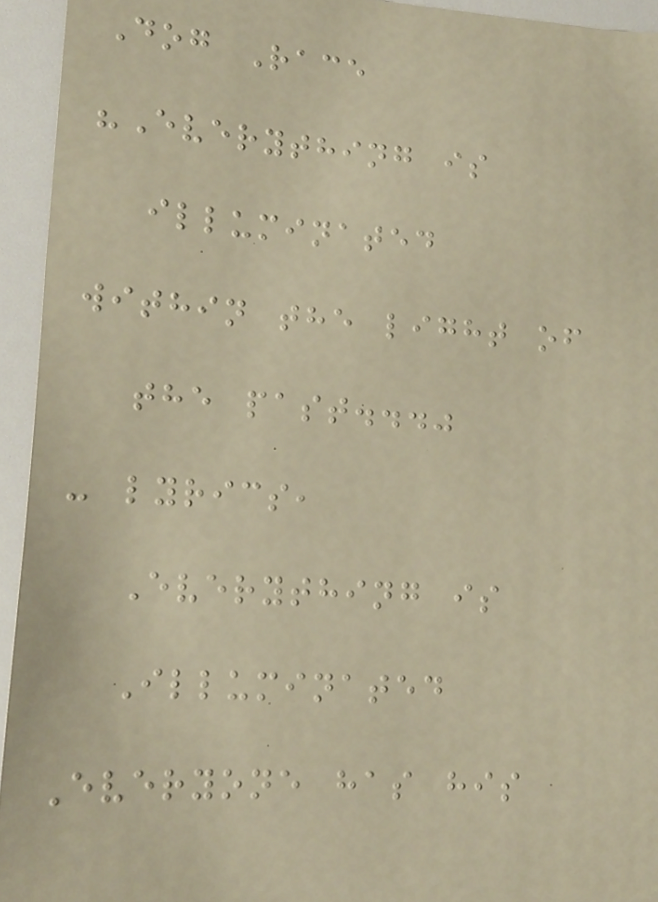Dog Race
"Everything is
illuminated
within the light of
the past..."
- lyrics,
Everything is
Illuminated
Everyone has his
